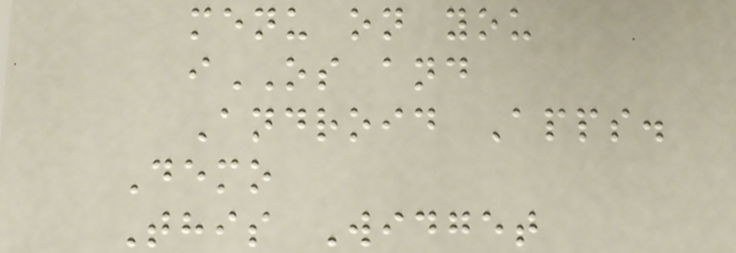menu on you
iOS and
Android Apps.
Demo
This Widget
